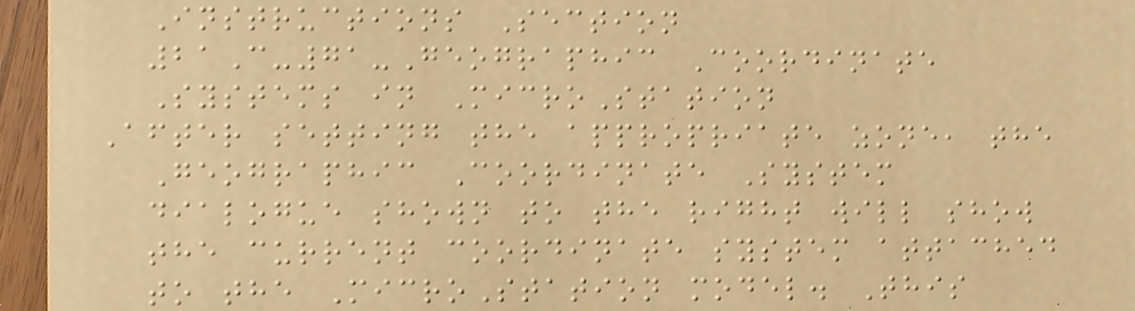Instructions Section
21C-71-Geographic Coordinate
Systems in MicroStation
After setting the appropriate zone, the
Geographic Coordinate System
dialogue shown to the right will show
the current coordinate system attached
to the MicroStation model. This
